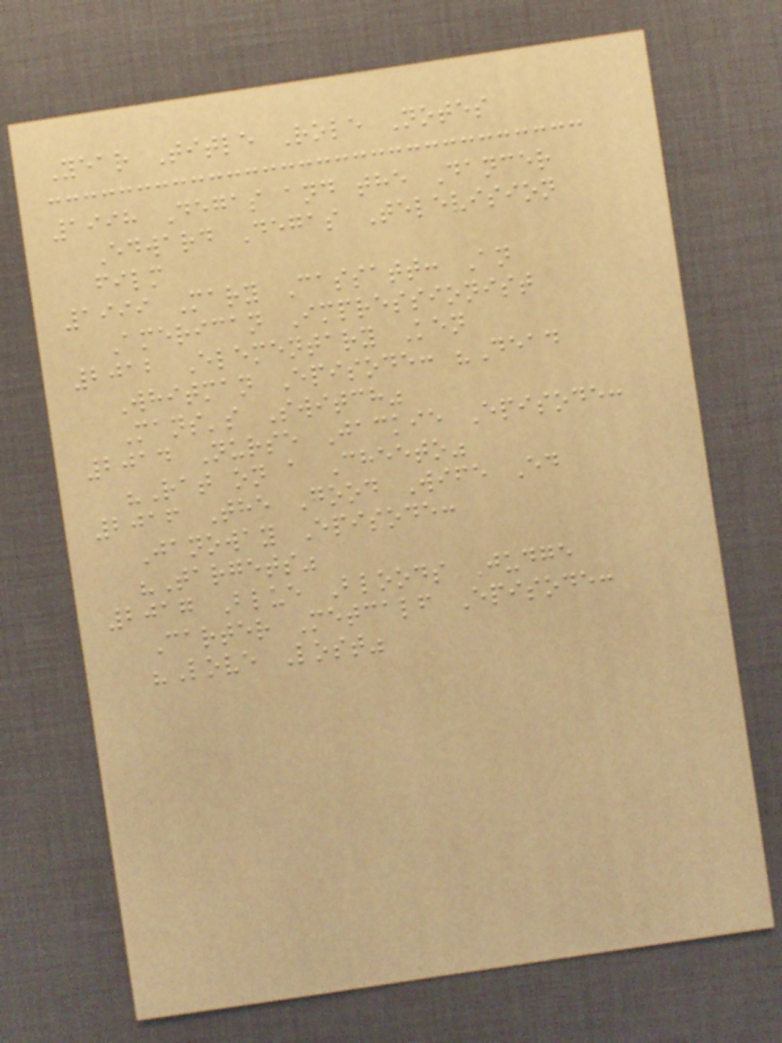Year Title Role Notes
1998 Degas and the Dancer
Edward Degas Television
film
1999 Mary Cassatt: An
American Impressionist
2012 Elementary Ken
Whitman Episode: "Dead
Mans's Switch"
2014 Nurse Jackie Episode:
"Rat on a Cheeto"
2016 The Good Wife Ed
Janoway Episode:
"Targets"
2017 Blue Bloods Judge
Carter Metcalf Episode:
"Love Lost"
